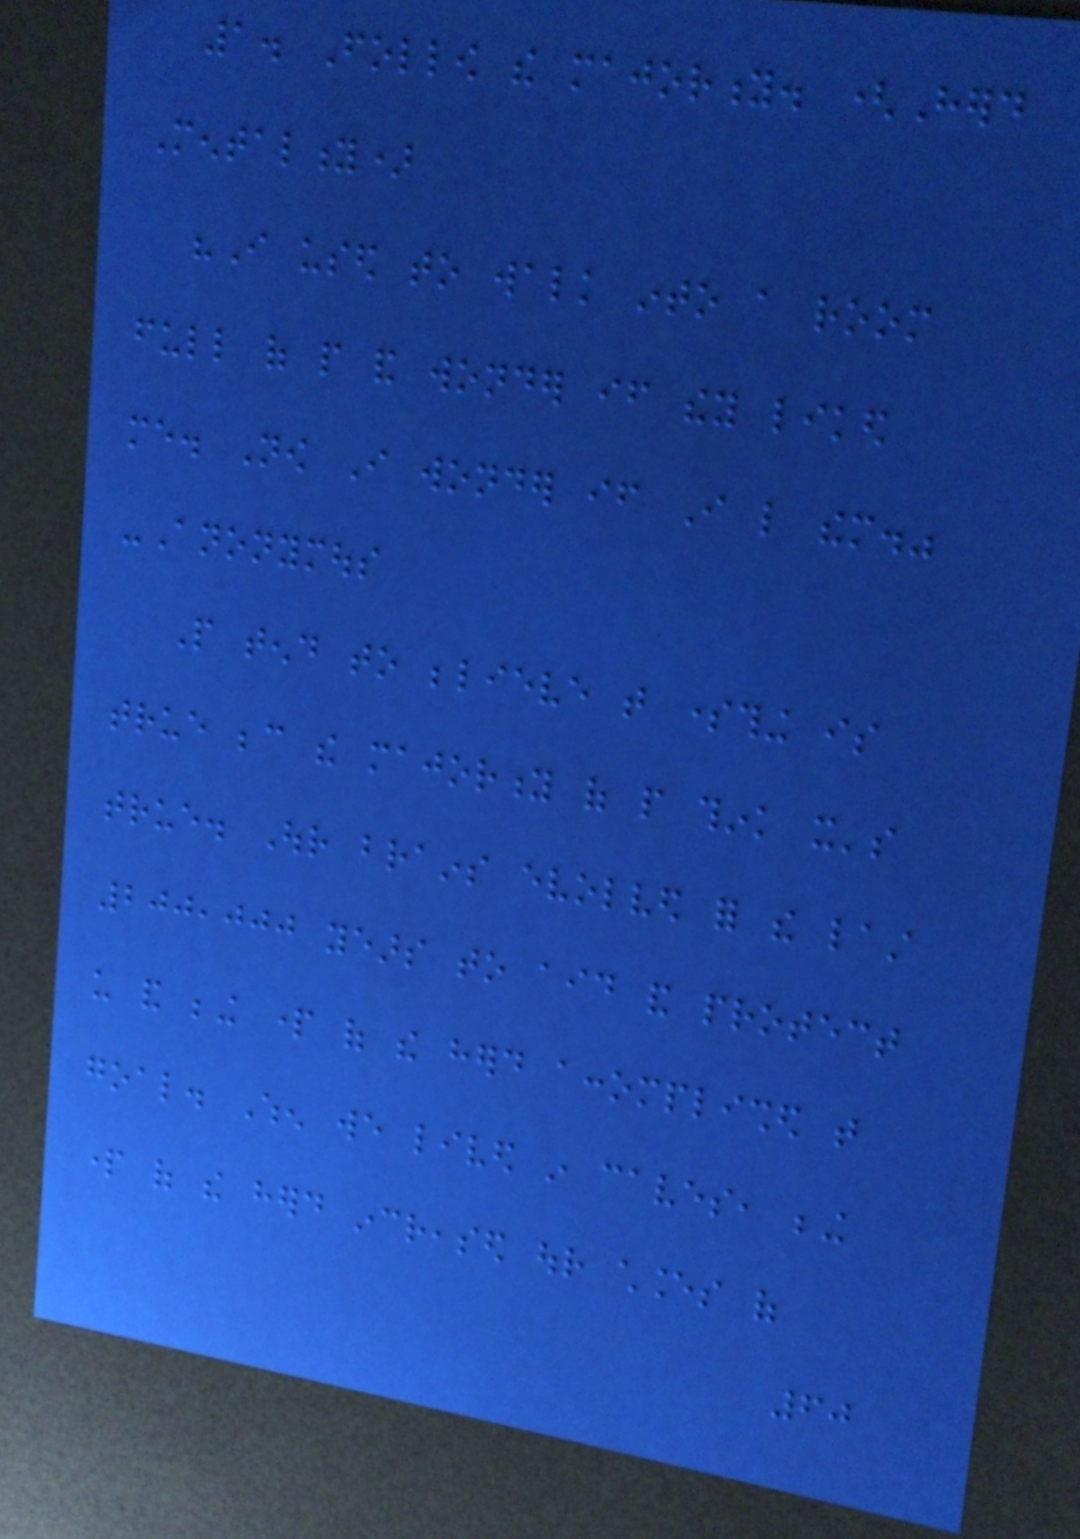1. Follow the majority. (Herd
Mentality)
"I used to walk into a room
full of people and wonder if they liked
me. Now I wonder if I like them."
-Anonymous
People tend to believe that something is
true because the majority of people think it's
true. Our brains evolved for the last
200,000 years to aid and protect
us and being part of the herd accomplished that
goal. When we lived in caves, being
part of the herd increased our chances of
60
